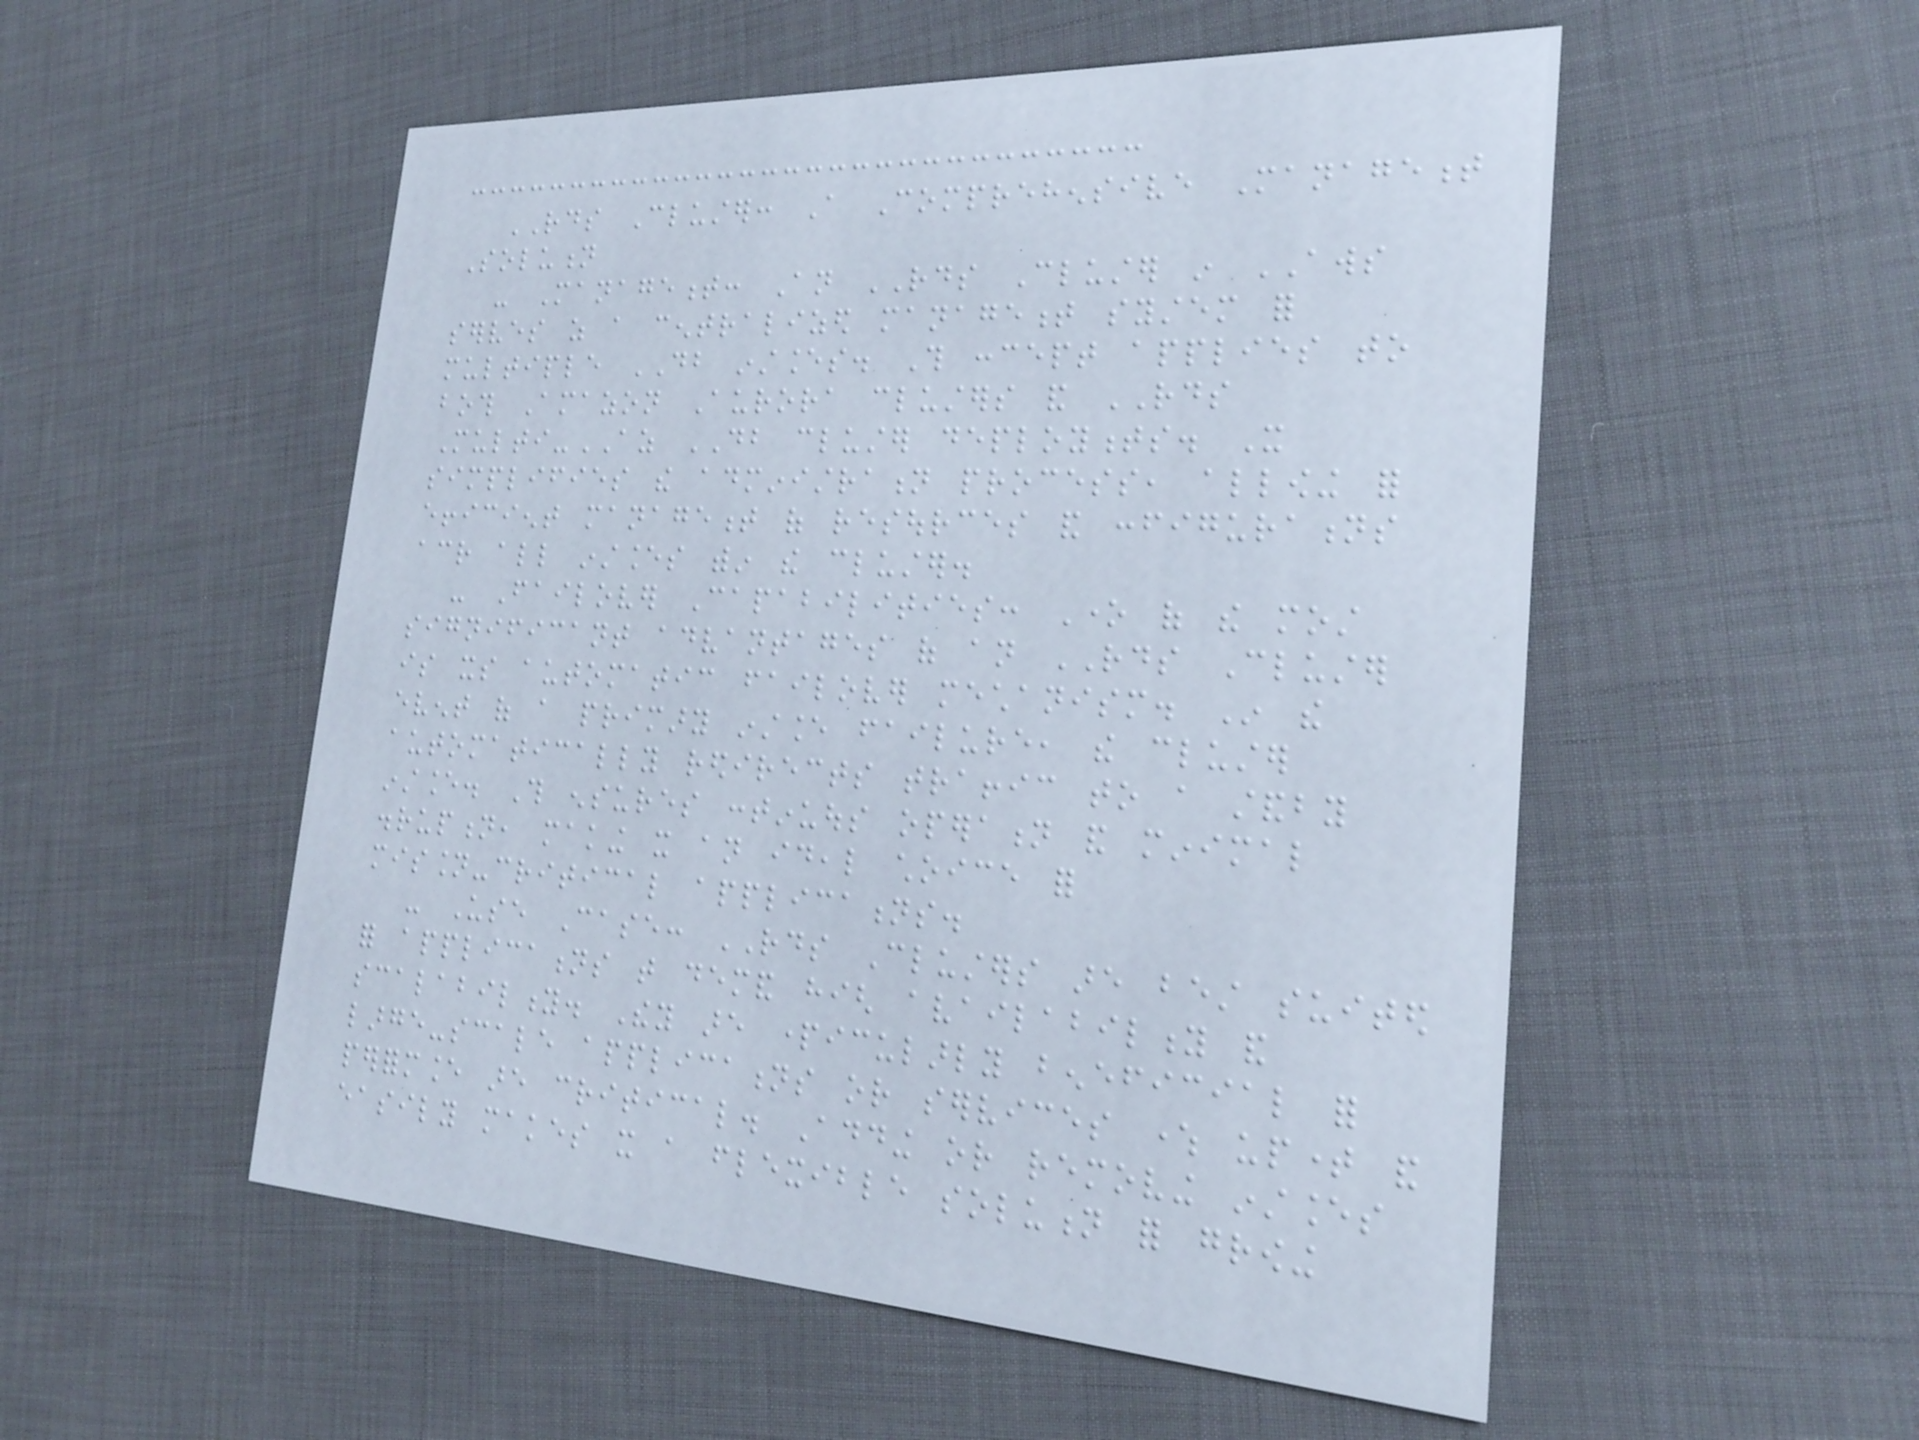RDS Cluster: A Comprehensive Management
Solution
- Management: An RDS Cluster in AWS
serves as a centralized management system for
multiple DB instances. This concept applies to
both Amazon Aurora clusters and RDS
Multi-AZ DB cluster deployments. It
simplifies the administration process, allowing for
efficient management of resources and configurations
across all instances within the cluster.
- Failover Capabilities: One of the most
significant advantages of an RDS Cluster
is its automatic failover mechanism. In the
event of a primary instance failure, the cluster
automatically redirects traffic to a standby
instance. This ensures continuous operation and minimal
disruption, making it an ideal choice for
mission-critical applications.
- Use Case: RDS Clusters are best suited
for applications that demand high availability and
scalability. They are particularly beneficial for
large-scale applications or services where uptime and
performance are critical. Adding or removing instances
easily makes it a flexible solution for growing
